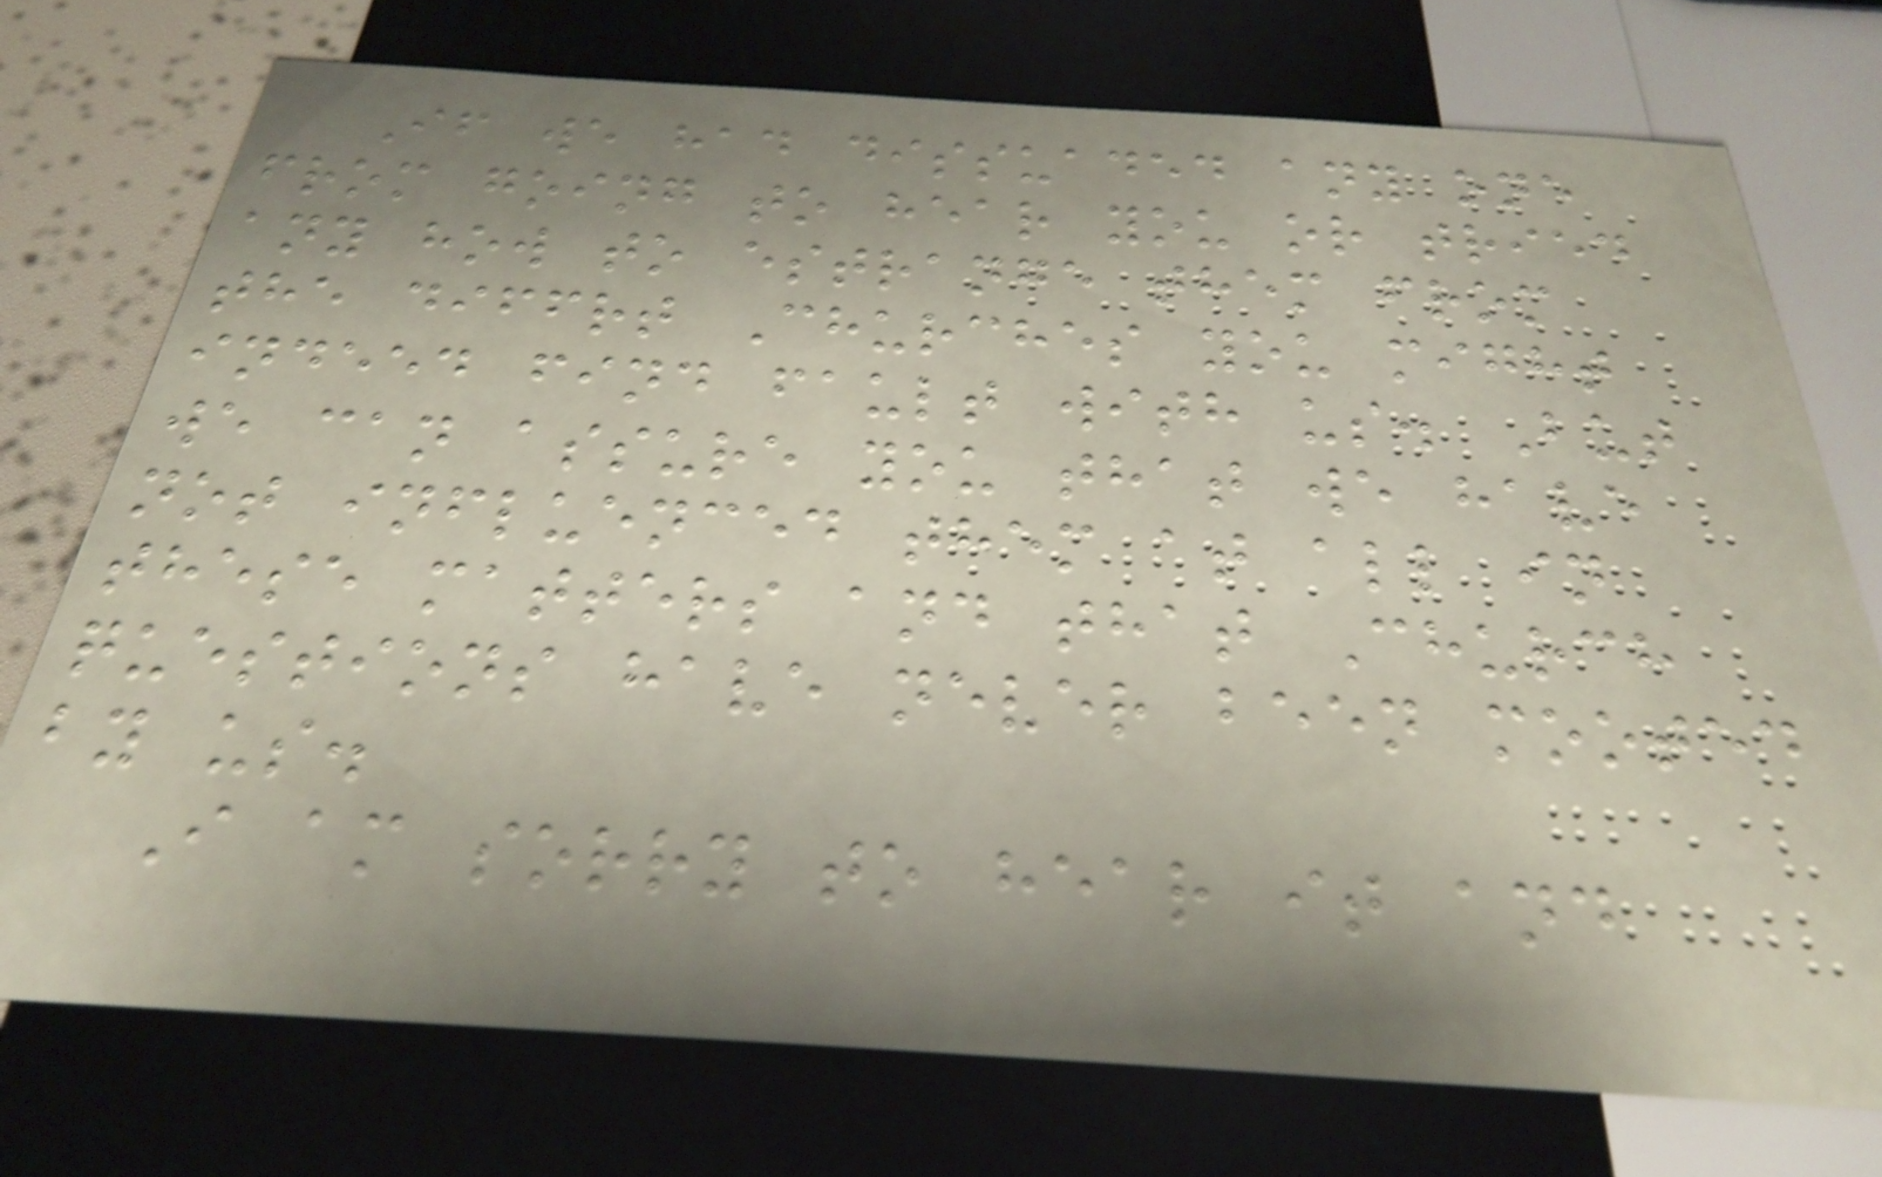If we had dissuaded any one
from going to hear you or tried
any how to estrange them from
the diffrt Churches you might
indeed find fault with us. But
we can assure you that we have
not influenced them at all in
these matters and that Church
questions have never been mooted
by us.
I am sorry to hear it and
